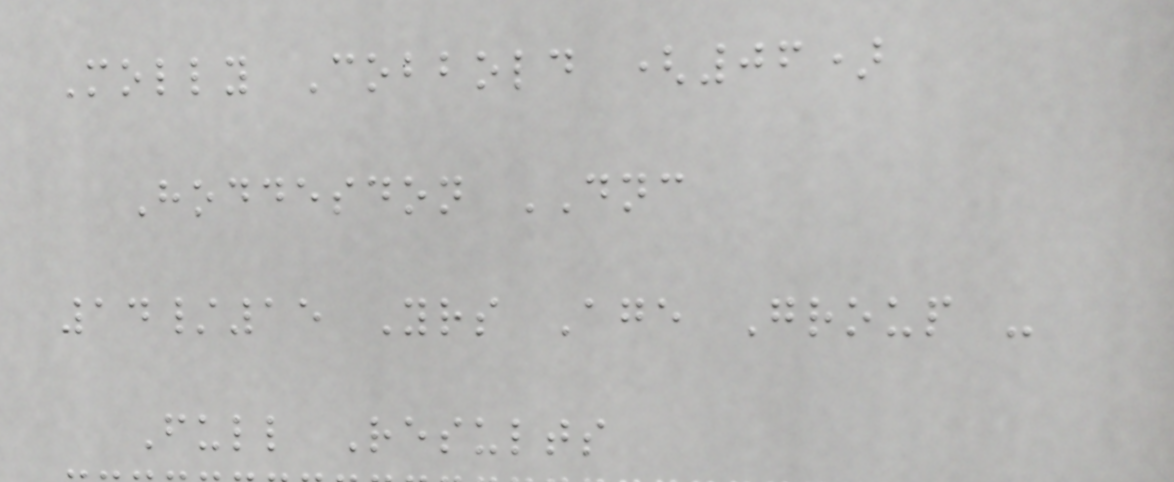Molly Cobbold (06)
Hoddesdon DNC
14/15 Yrs Age Group -
Full Results
